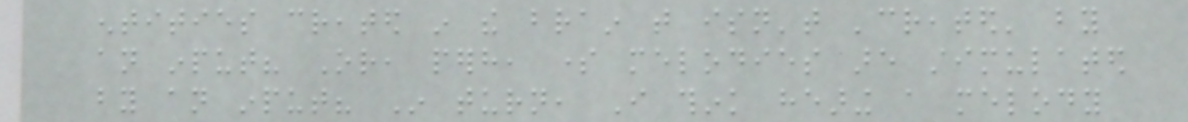entities created in the brain that isn't 'created' by
an input? Or, perhaps, some melodies are stimulated
by an input? In turn, I think hearing a melody
